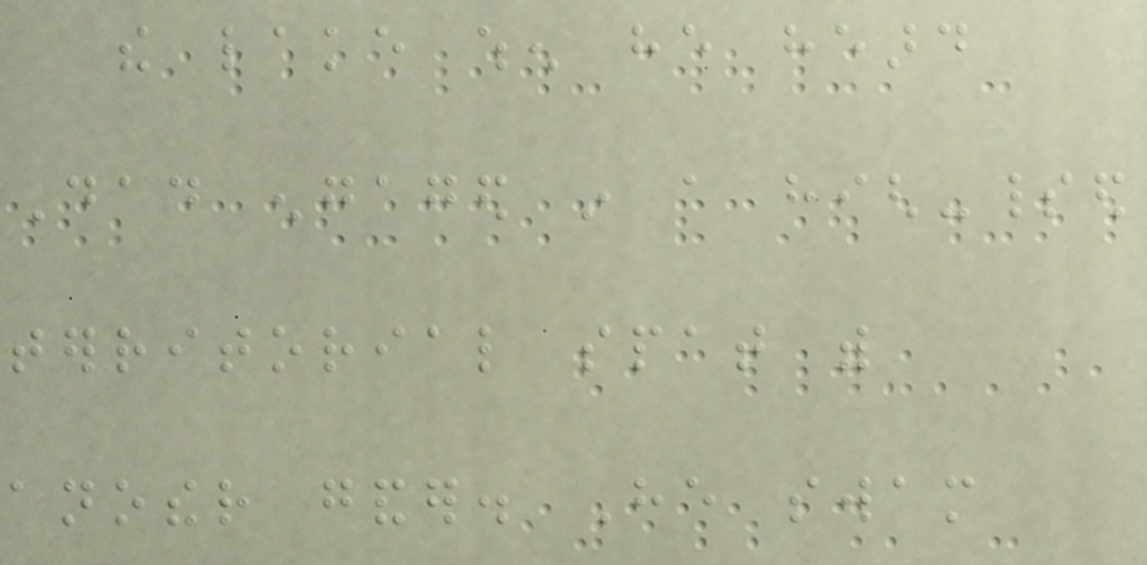the lake when he heard
Dad engaged in a high-spirited
territorial spat with
another gander. He swam
